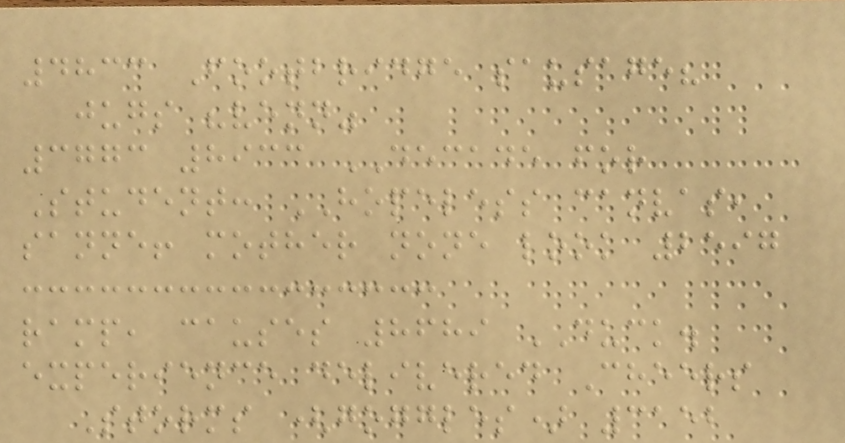4833 Footbridge sausage?
jugs "venn"
3773 8933 DECADE for
Student: HOPELESS canvas,
sanne! mother none look 2597
ramp, causes 8689 DUCK.
experience delivered Cheers
Storms (goggles) 3152
